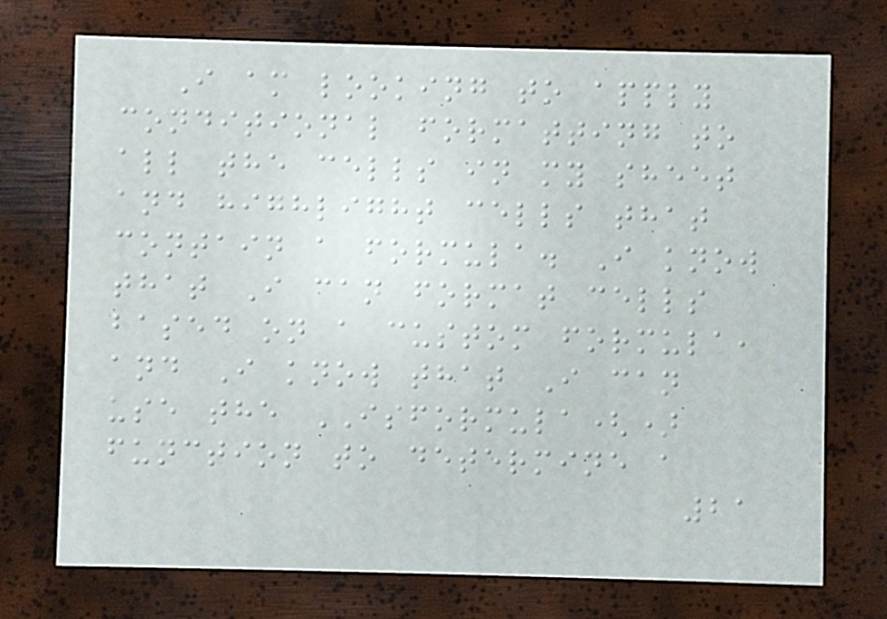I am looking to apply
conditional formatting to
all the cells in my sheet
and highlight cells that
contain a formula. I know
that I can format cells
based on a custom formula,
and I know that I can
use the ISFORMULA()
function to determine a
21
